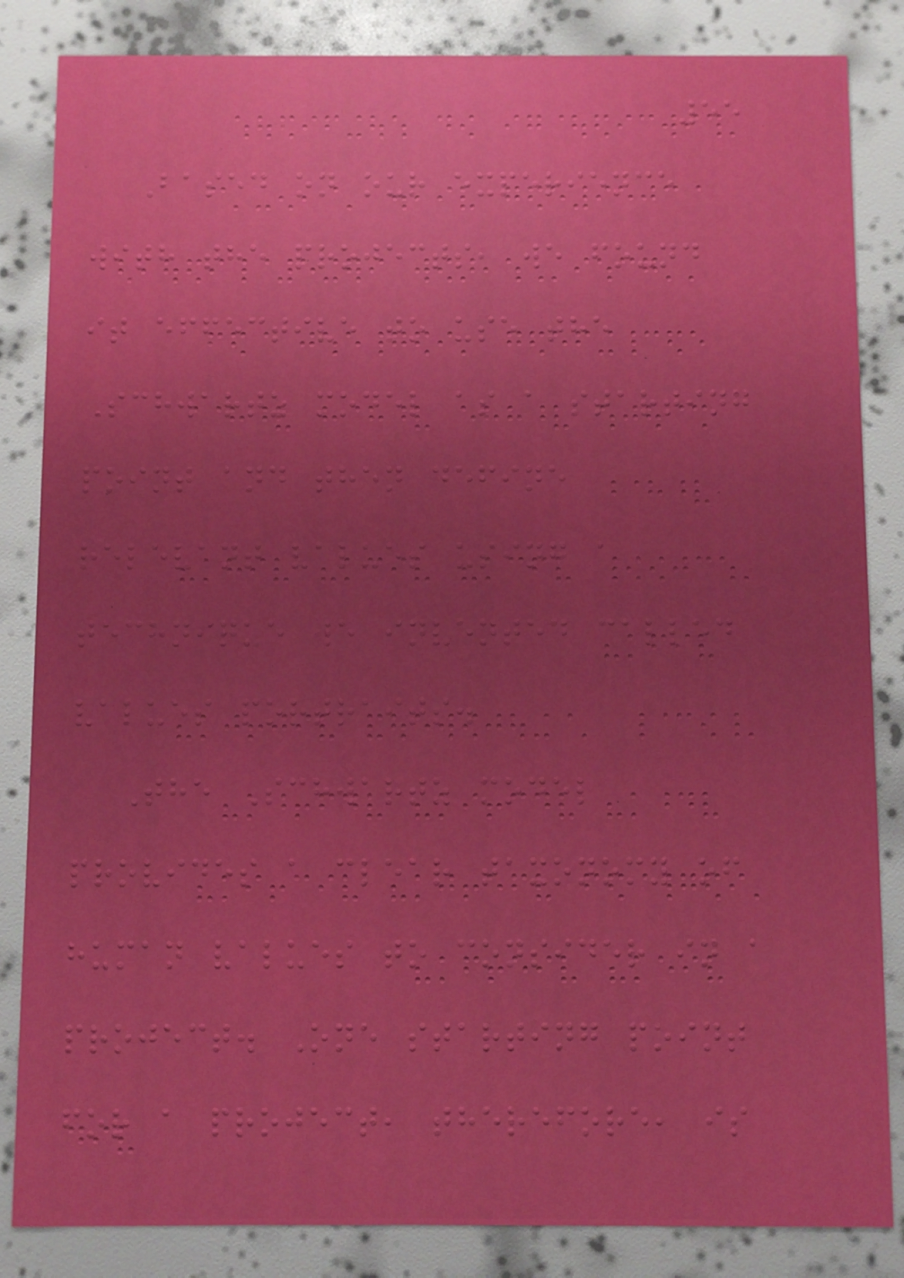55
Based on our experience
with the projects, we found
it effective to use the
Schwartz model as a starting
point and then define
relevant values using a
technique we invented called
values portraits.
The Schwartz model
provides a clear taxonomy of
human values to consider in a
project. One starting point
for a project, therefore, is
